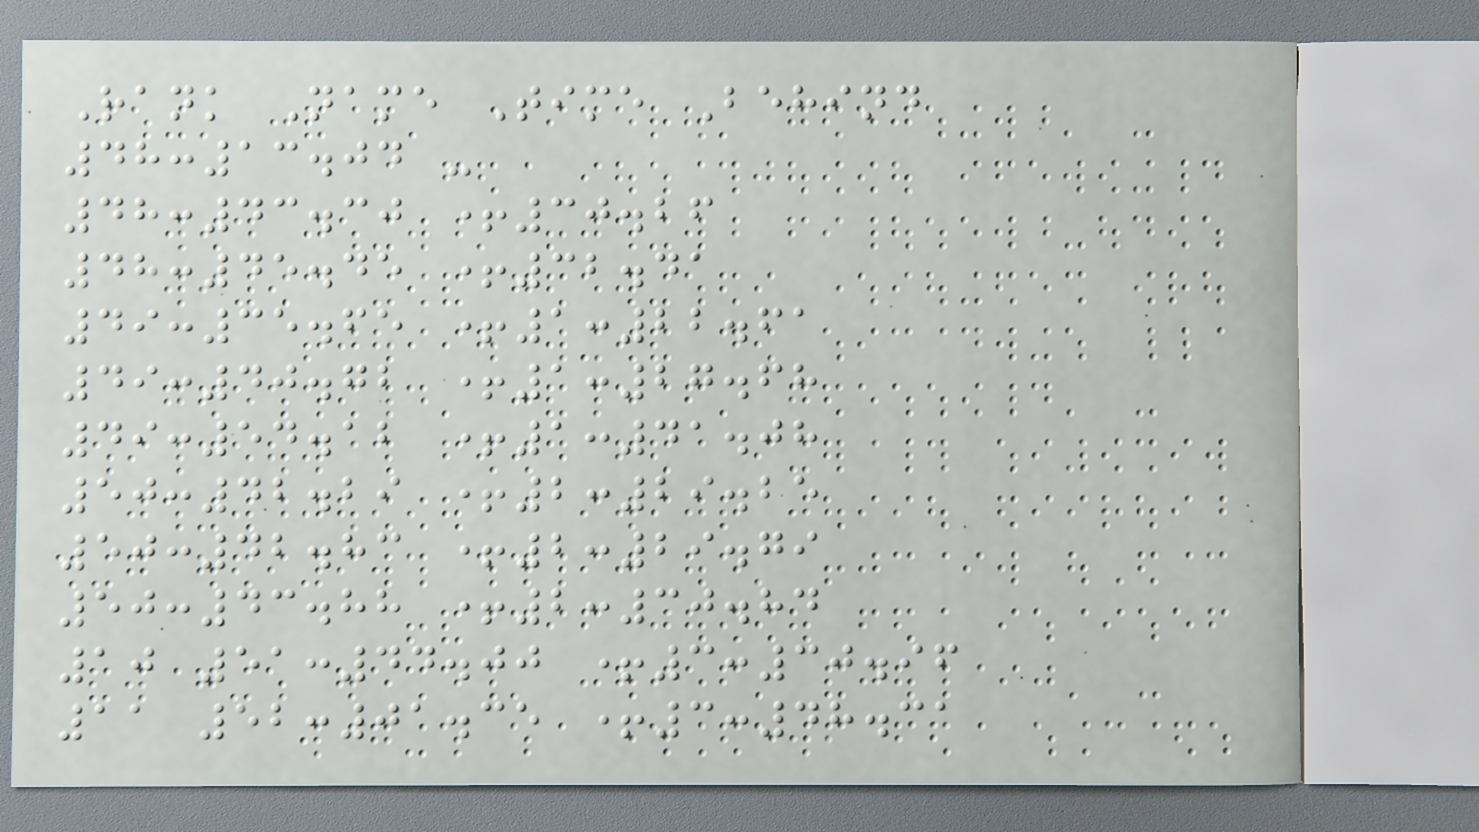Rank Name Time Behind
48:13.04 -
48:43.30 +30.26
48:45.45 +32.41
49:35.65 +1:22.61
49:40.72 +1:27.68
49:54.12 +1:41.08
50:42.29 +2:29.25
50:42.83 +2:29.79
50:43.88 +2:30.84
10 51:44.00 +3:30.96
11 52:01.35 +3:48.31
